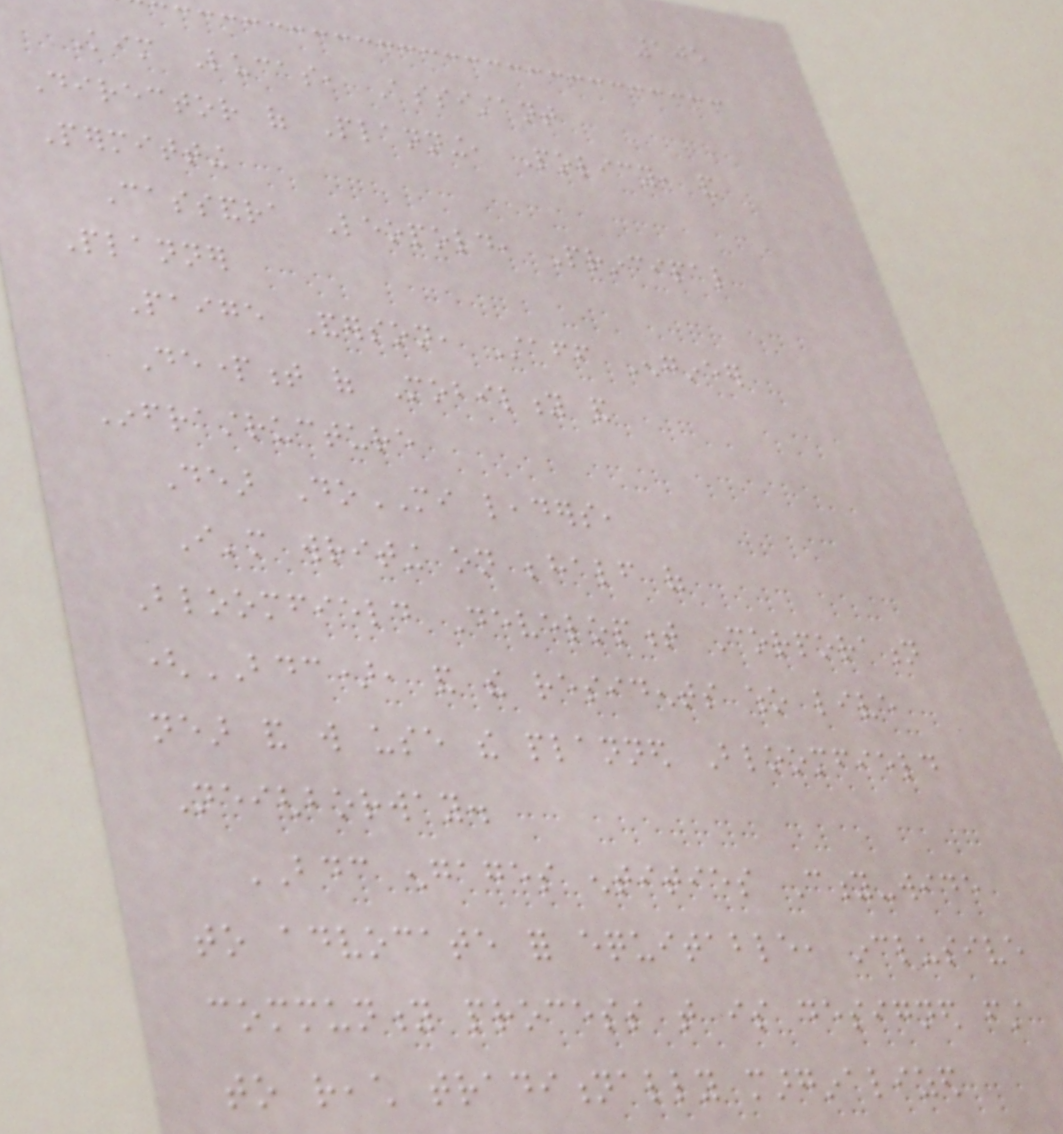105
Kim Lucas, Assistant
Director of Planning, Policy, and
Permitting
Cassandra Leopold, Principal
Planner
Paige Anderson, Staff Engineer
Department of Mobility and
Infrastructure
Dear DoMI leaders,
I'm writing on behalf of
Bloomfield Development Corporation
(BDC), and the residents who live
near and will use the planned Bloomfield
Neighborway.
BDC engages entities City-wide
to advocate for equitable, inclusive
community process that is designed first
to reach traditionally marginalized
